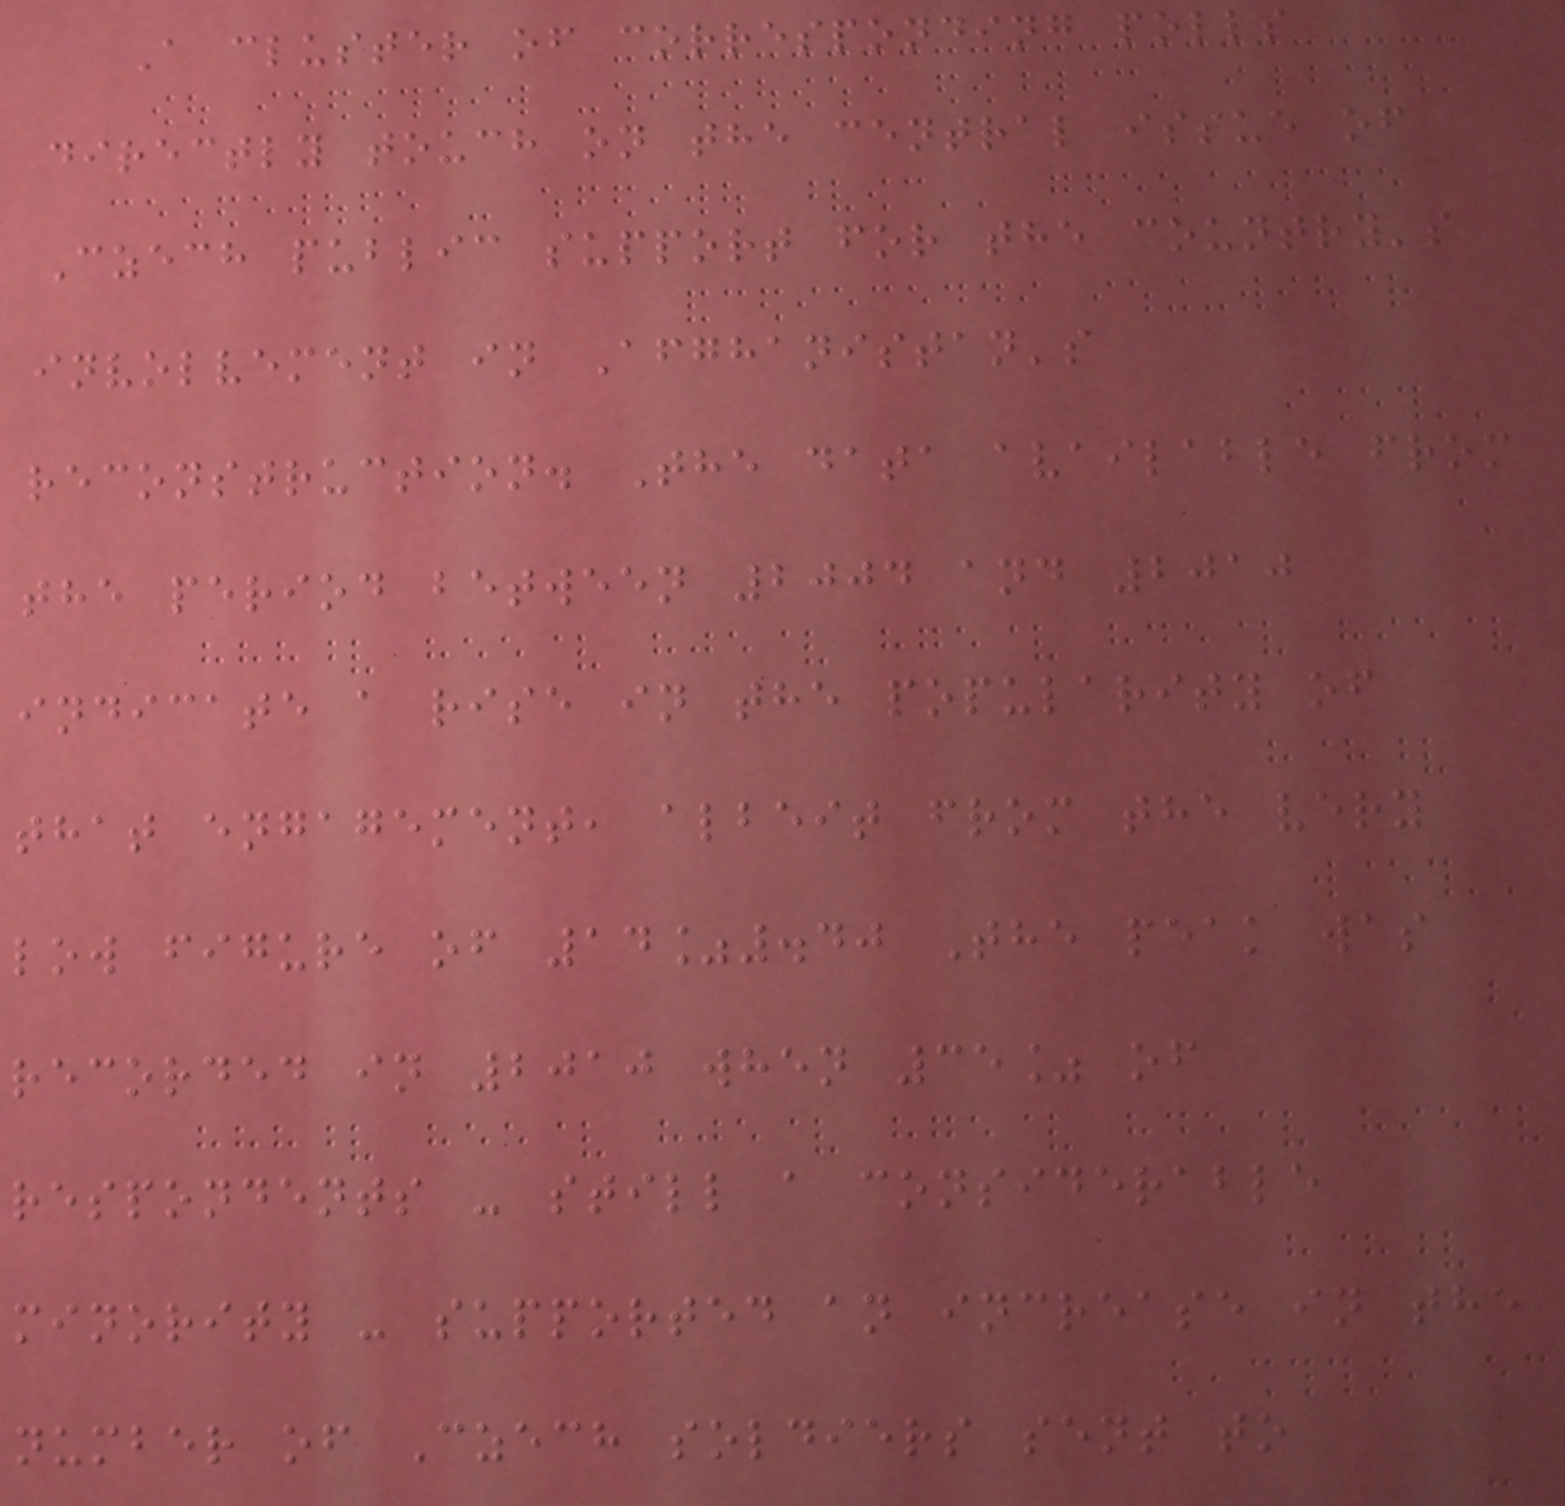A cluster of corresponding polls
directly touch on the central issue of
Czech public support for the country's
involvement in Afghanistan's
reconstruction. The data available from
the period between 2004 and 2010
indicate a rise in the popularity of
that engagement, albeit from the very
low figure of 14%.40 The peak was
recorded in 2010 when 35% of
respondents - still a considerable
minority - supported an increase in the
number of Czech soldiers sent to
